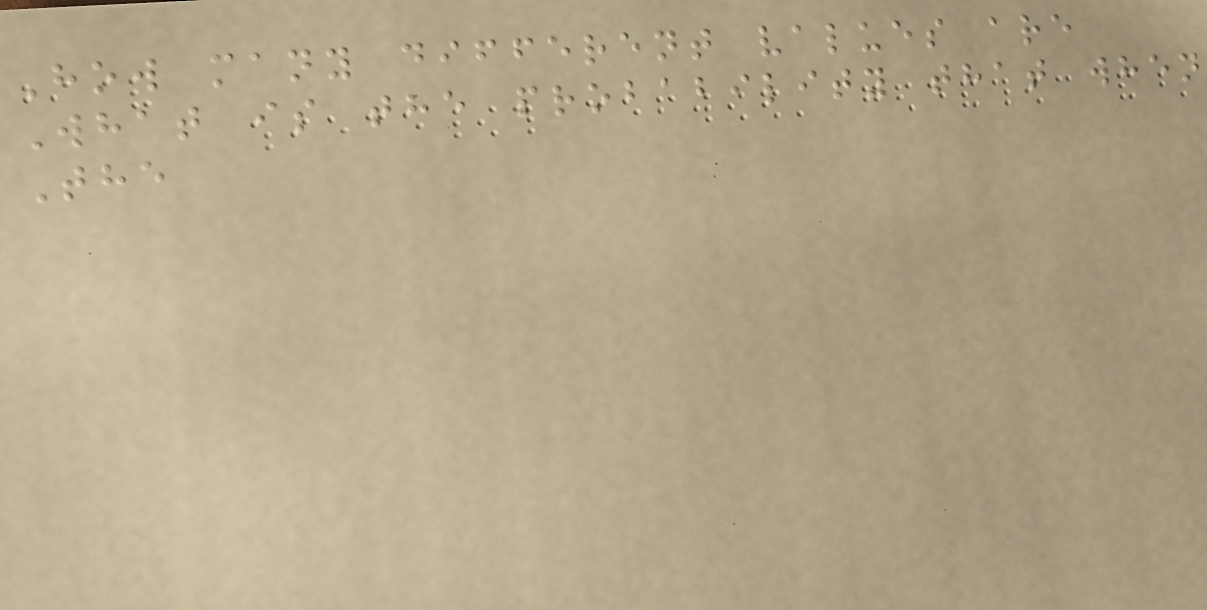How many different values are
What is the probability that when
The
